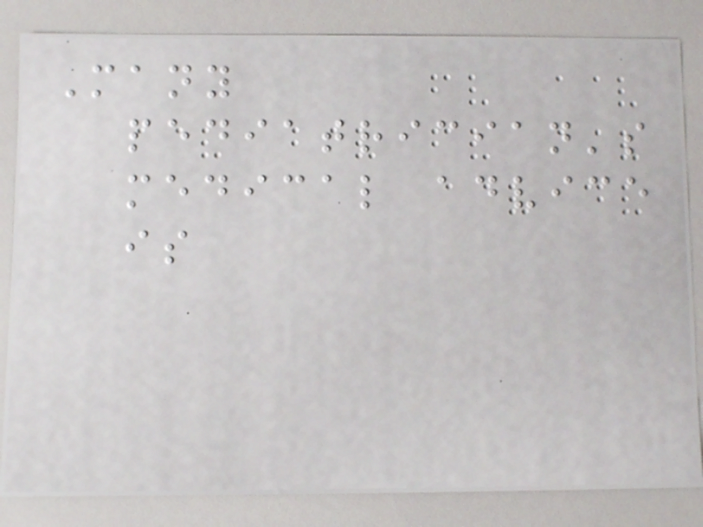Many
pediatrician's
medical advice
is
